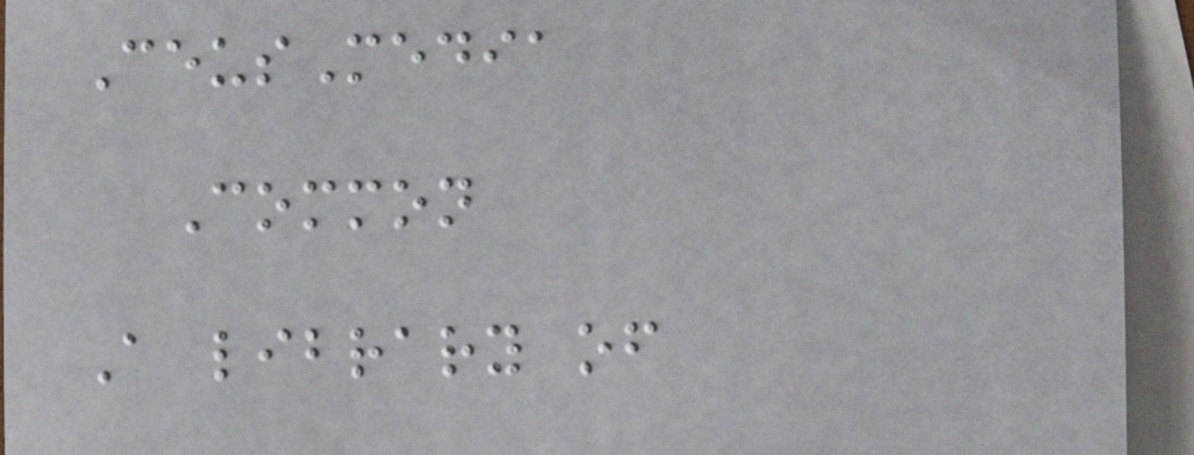CeusMedia
Common
A library of
